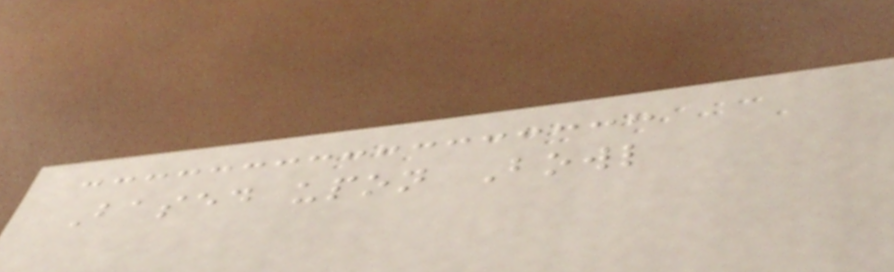Based upon Bowl
